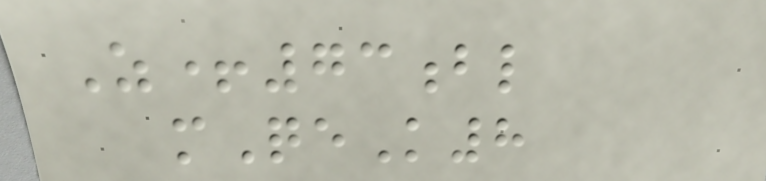Z+73bl
mQeK8
